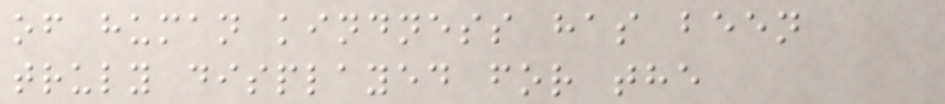of human kindness has been
truly displayed for the
